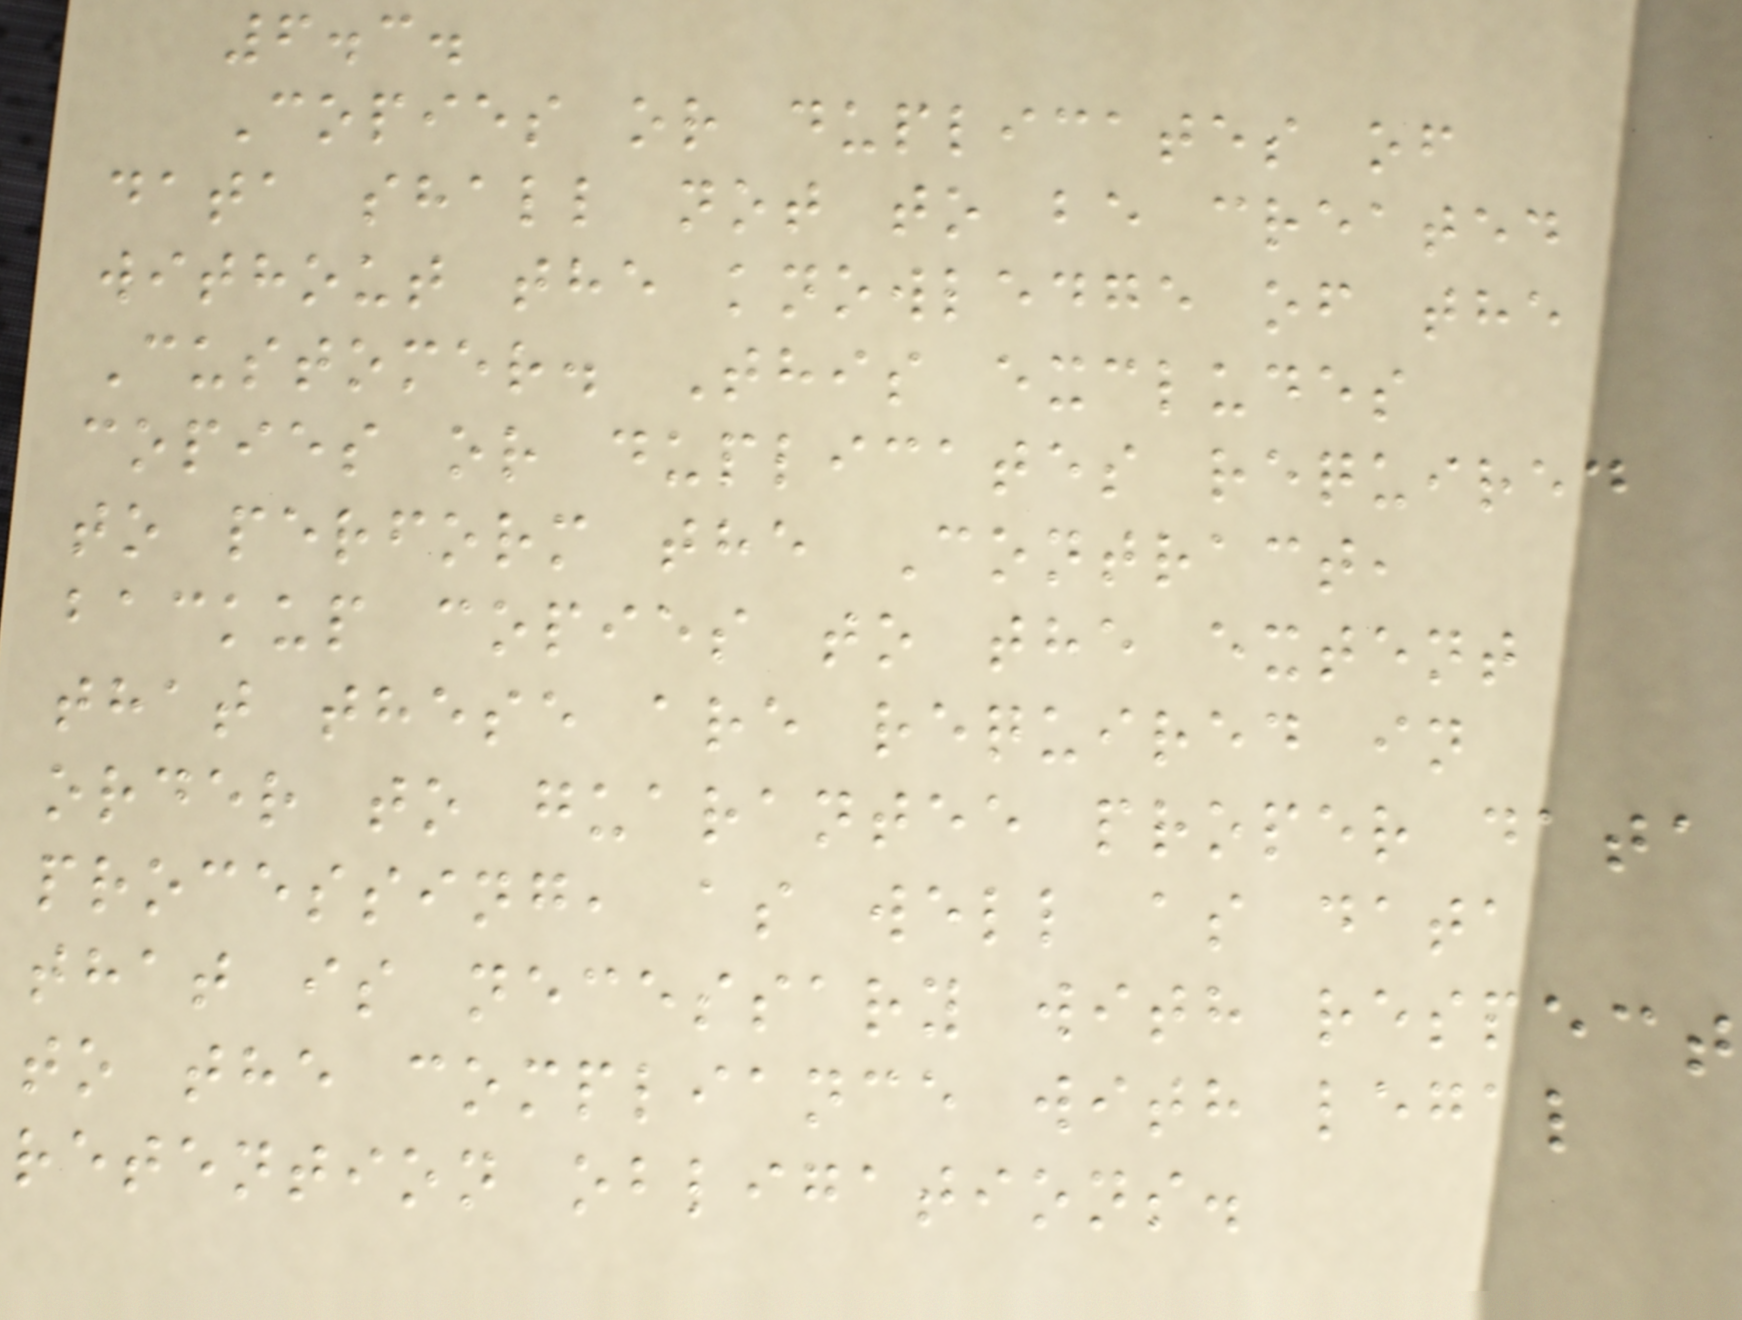6.3.
Copies or duplicates of
data shall not to be created
without the knowledge of the
Customer. This excludes
copies or duplicates required
to perform the Contract,
backup copies to the extent
that these are required in
order to guarantee proper data
processing, as well as data
that is necessary with respect
to the compliance with legal
retention obligations.
